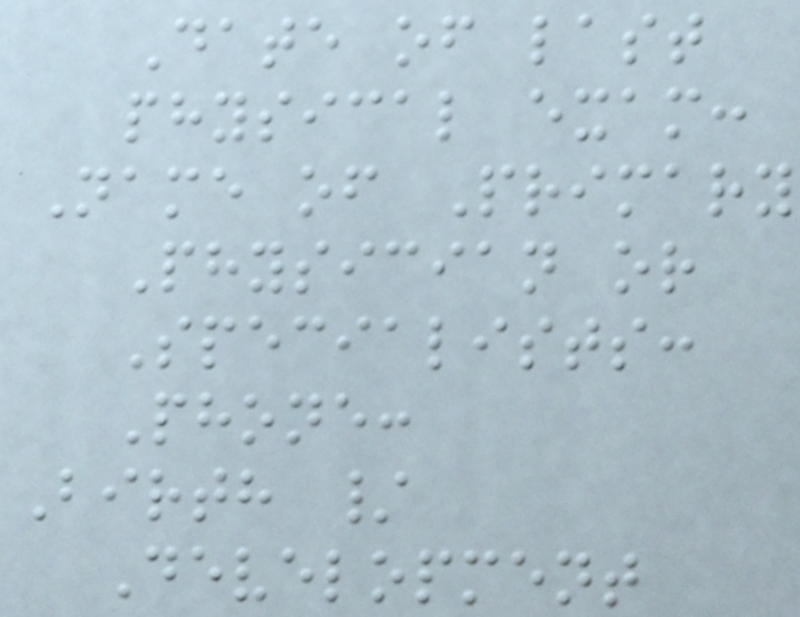Date of last
physical exam:
Name of Primary
Physician or
Specialists:
Phone:
Birth /
Development
